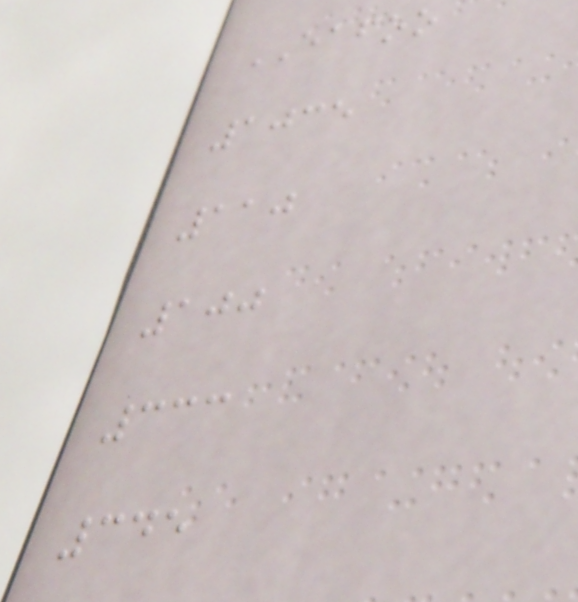EAFOO
1035
110
100
333
345
